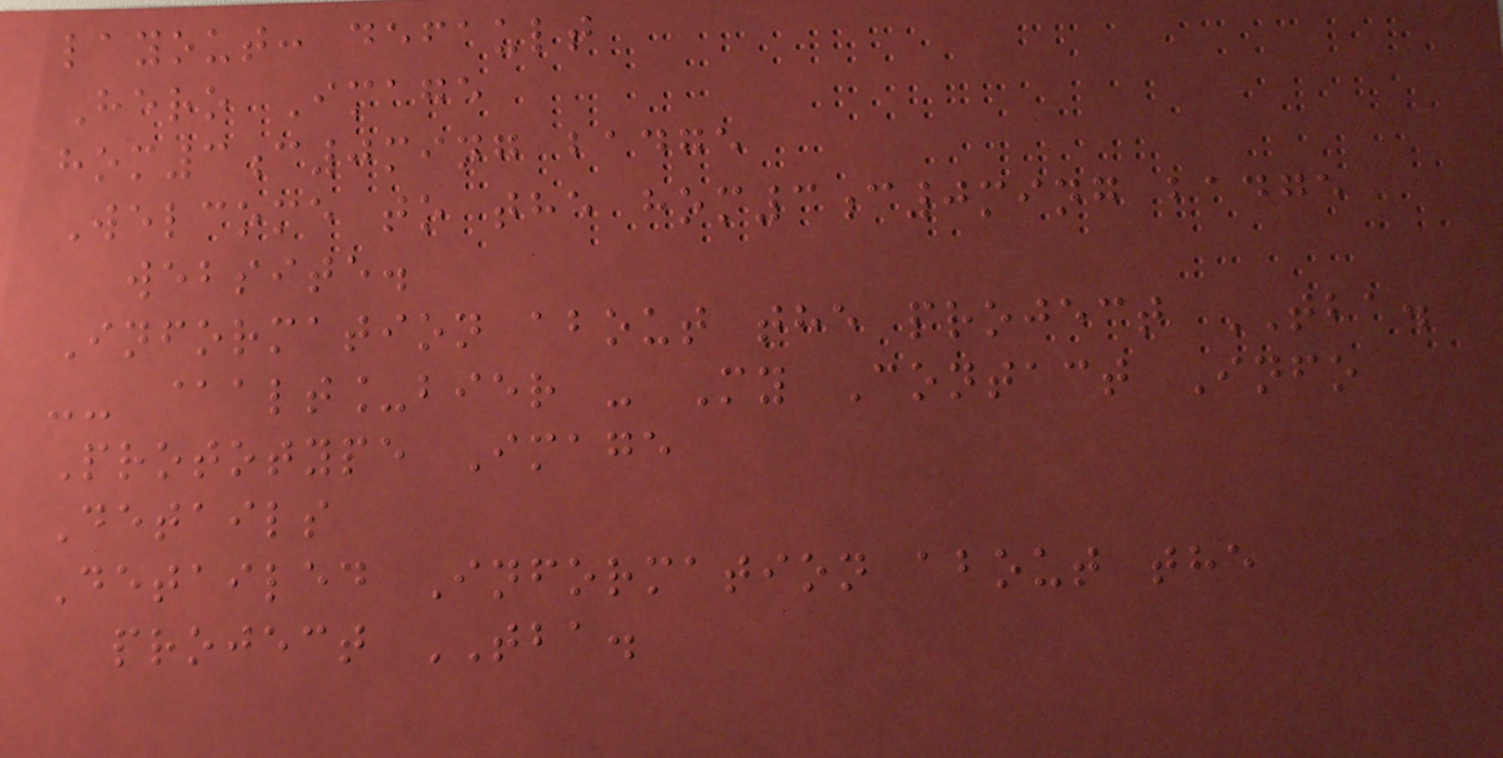layout: default
Hero Image
hom3c0ming badge
Welcome to the hom3c0ming badge
website.
Information about the project TBA.
-- @alt_bier - My Contact Info
Prototype Image
Details
Detailed Information about the
project TBA.
